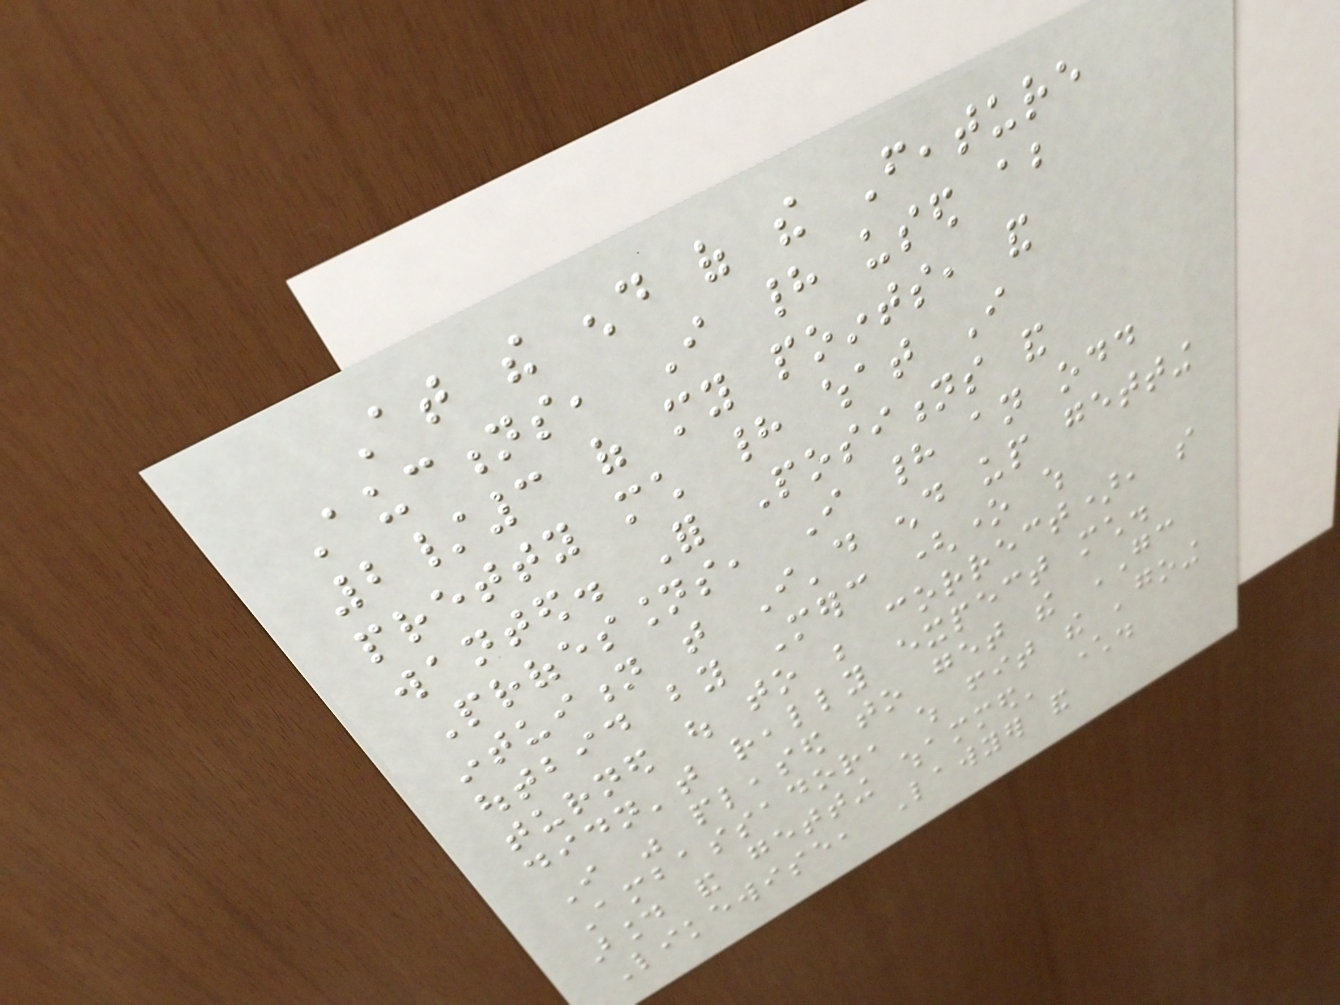At the end of the Feature
Auctions, I had used about
2/3 of my points, and
pretty much had what I
wanted. For Positions and
Professions, I had an odd
intuition that I'd end up getting
outbid by Merc (one which
turned out to be correct), so
didn't really expect much.
I was pleased to get the GC
Ambassador, which fit the 'going
around and getting whammed' character.
Likewise, Lawyer and
